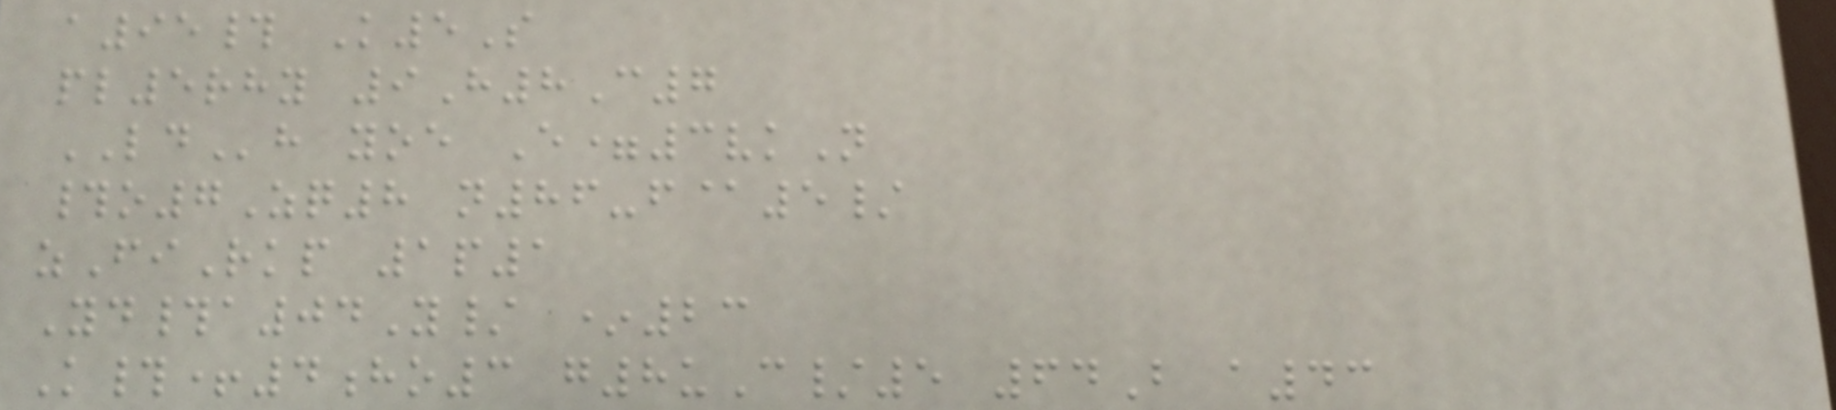a95# K5S
pl5rhy 9H8C7
LDh yoe E=3vkN
#o7Zq8 n86-f@5/
zFiRkp 1p1
Yd#a04Y/ *23
K#+4ho3 g8uC/5 64B a43
